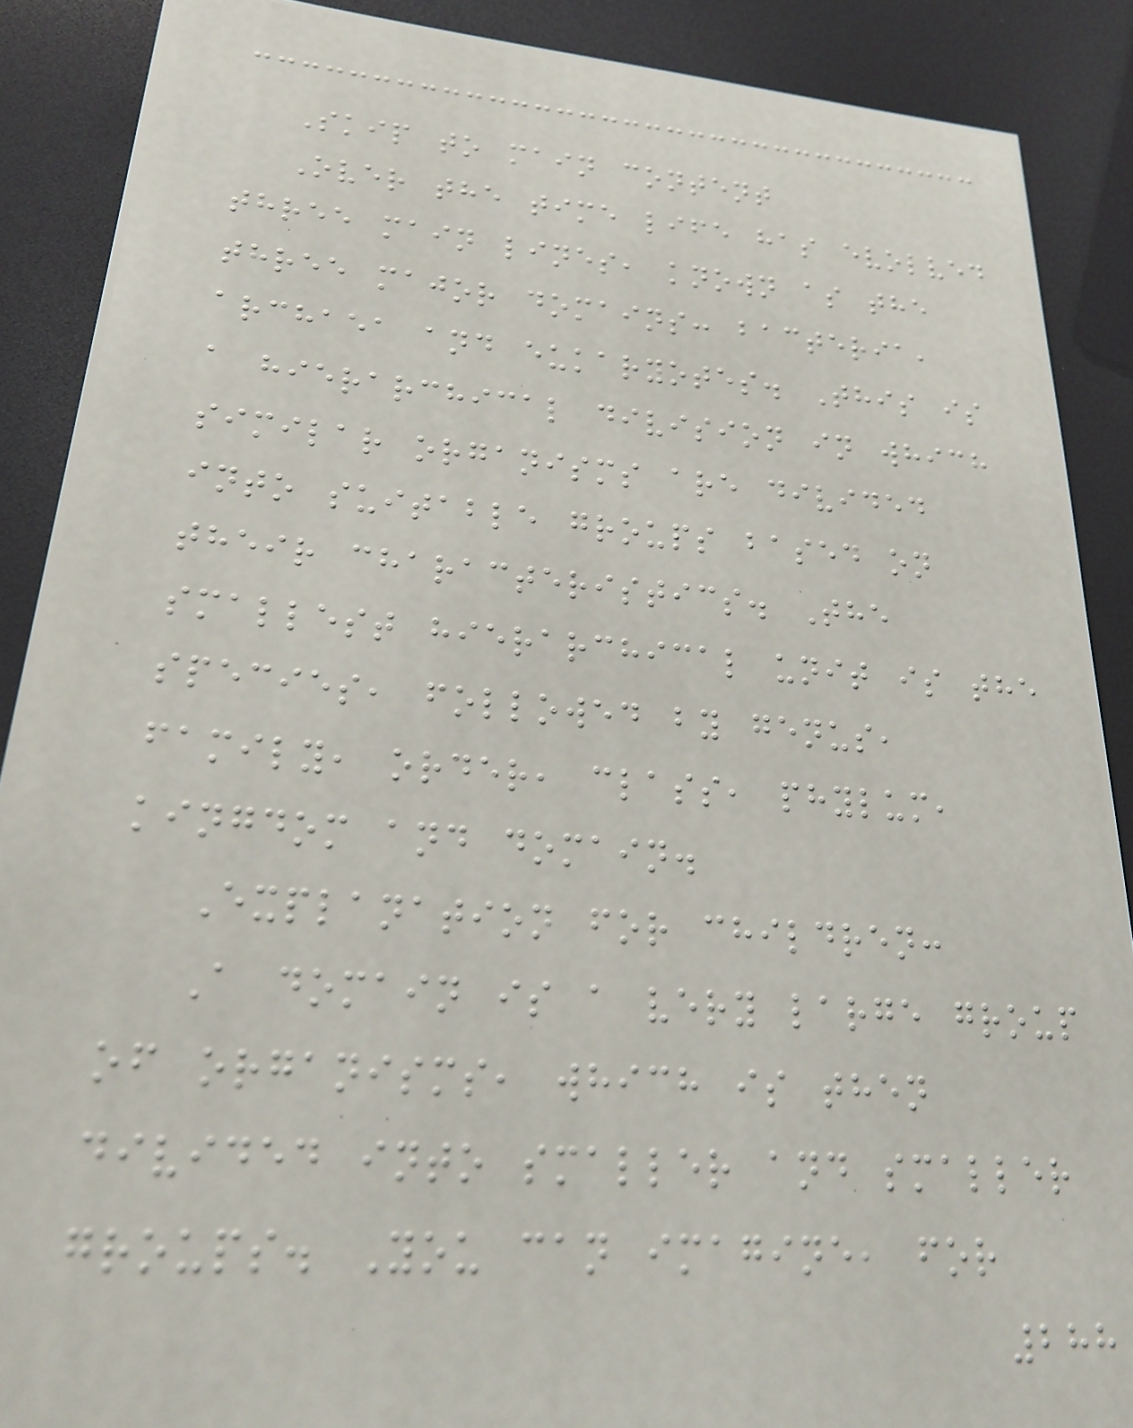Skip to main content
Over the time life has evolved
three main lines, known as the
three major domains: bacteria,
archaea and eukaryotes. This is
a hierarchical division in which
similar organisms are divided
into suitable groups based on
their characteristics. The
smallest hierarchical unit is the
species, followed by genus,
family, order, class, phylum,
kingdom and domain.
Explanation for children:
A domain is a very large group
of organisms, which is then
divided into smaller and smaller
groups. You can imagine, for
288
